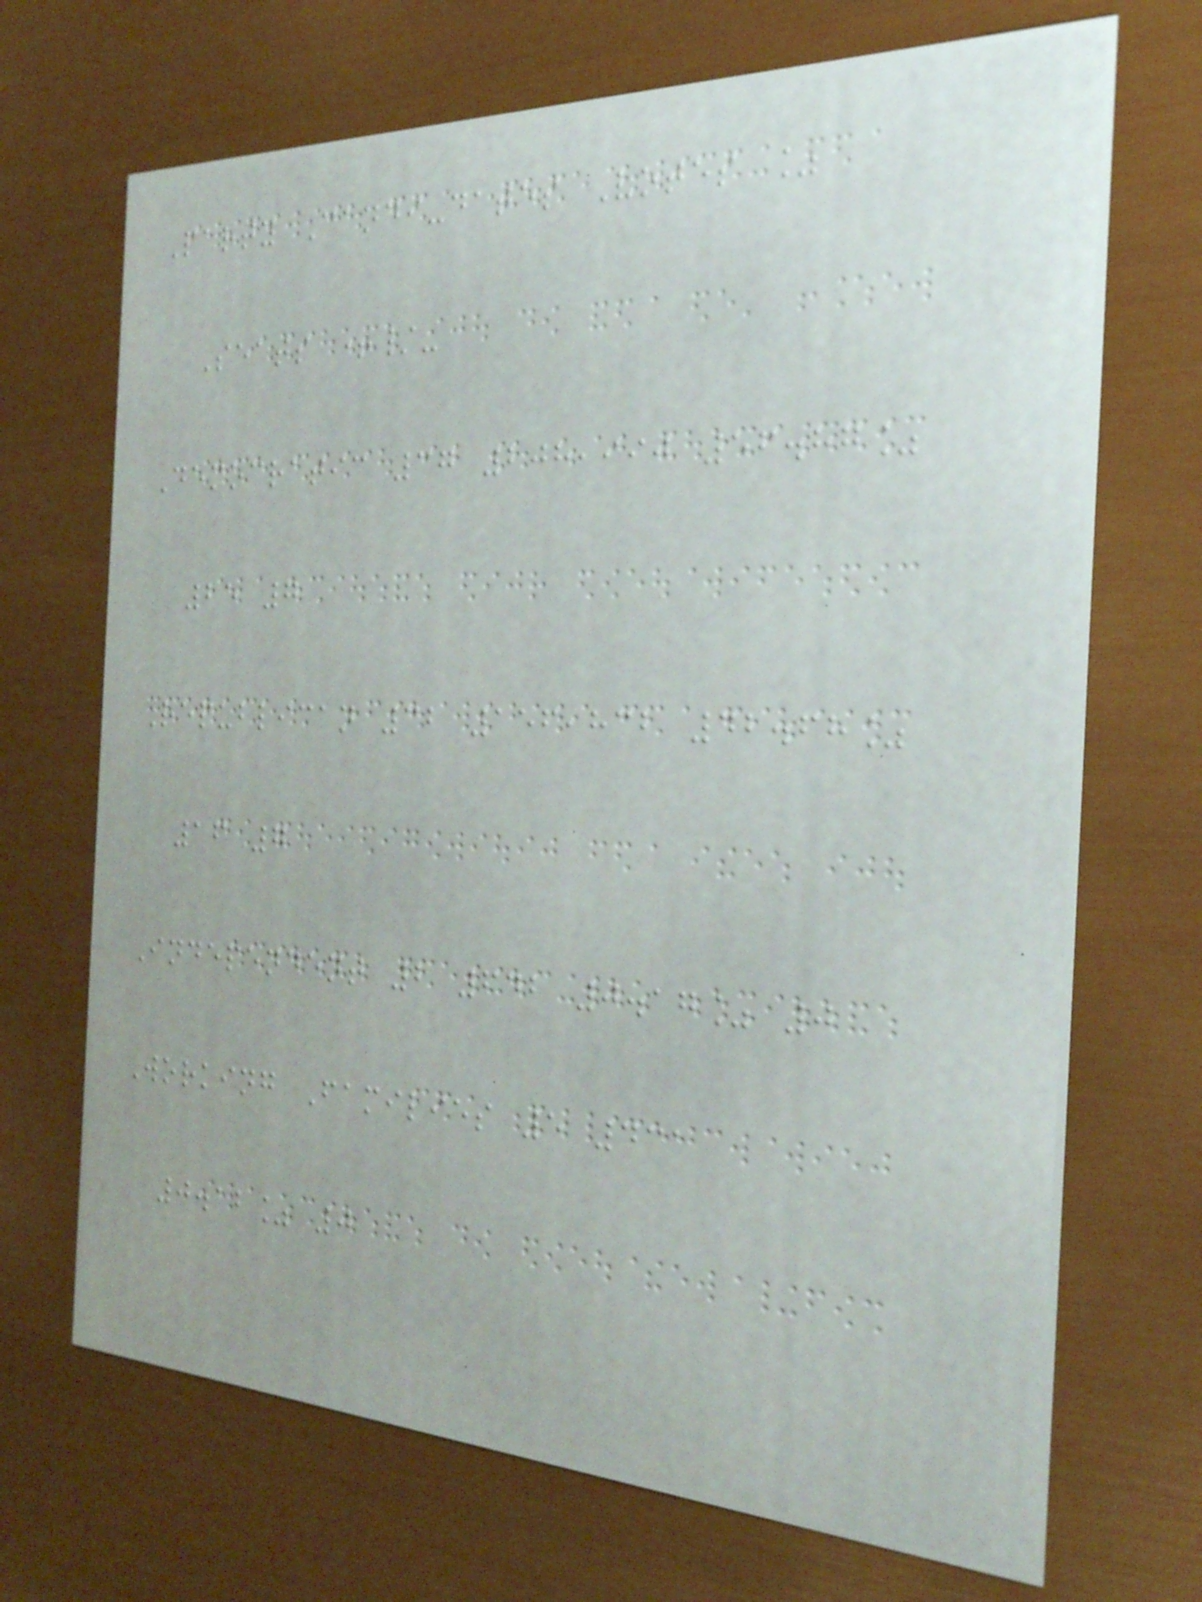Party Candi-dates Votes %
Seats +/-
Democratic 37 208,990 56.87%
25 7
Republican 32 156,832 42.68%
16 7
Independent 2 642 0.17% 0
Working Families 5 431
0.12% 0
